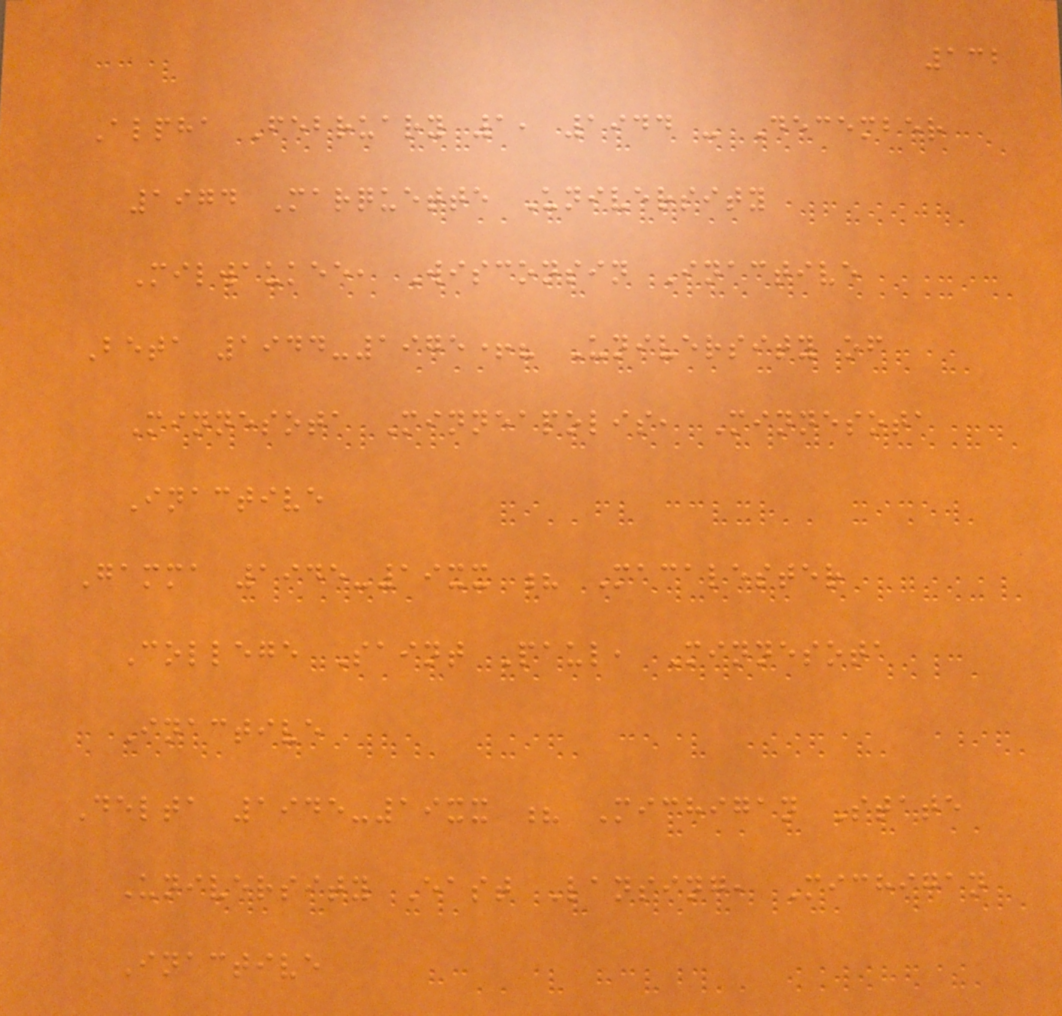132
Alpha February 1, 1944 - December
1974 Marquette University
Milwaukee, Wisconsin Inactive
Beta 1944-1975+? University of
Minnesota Minneapolis, Minnesota
Inactive
Gamma 1945-19xx ? Macalester
College Saint Paul, Minnesota
Inactive
Delta 1945-19xx ? Michigan State
University East Lansing, Michigan
Inactive
